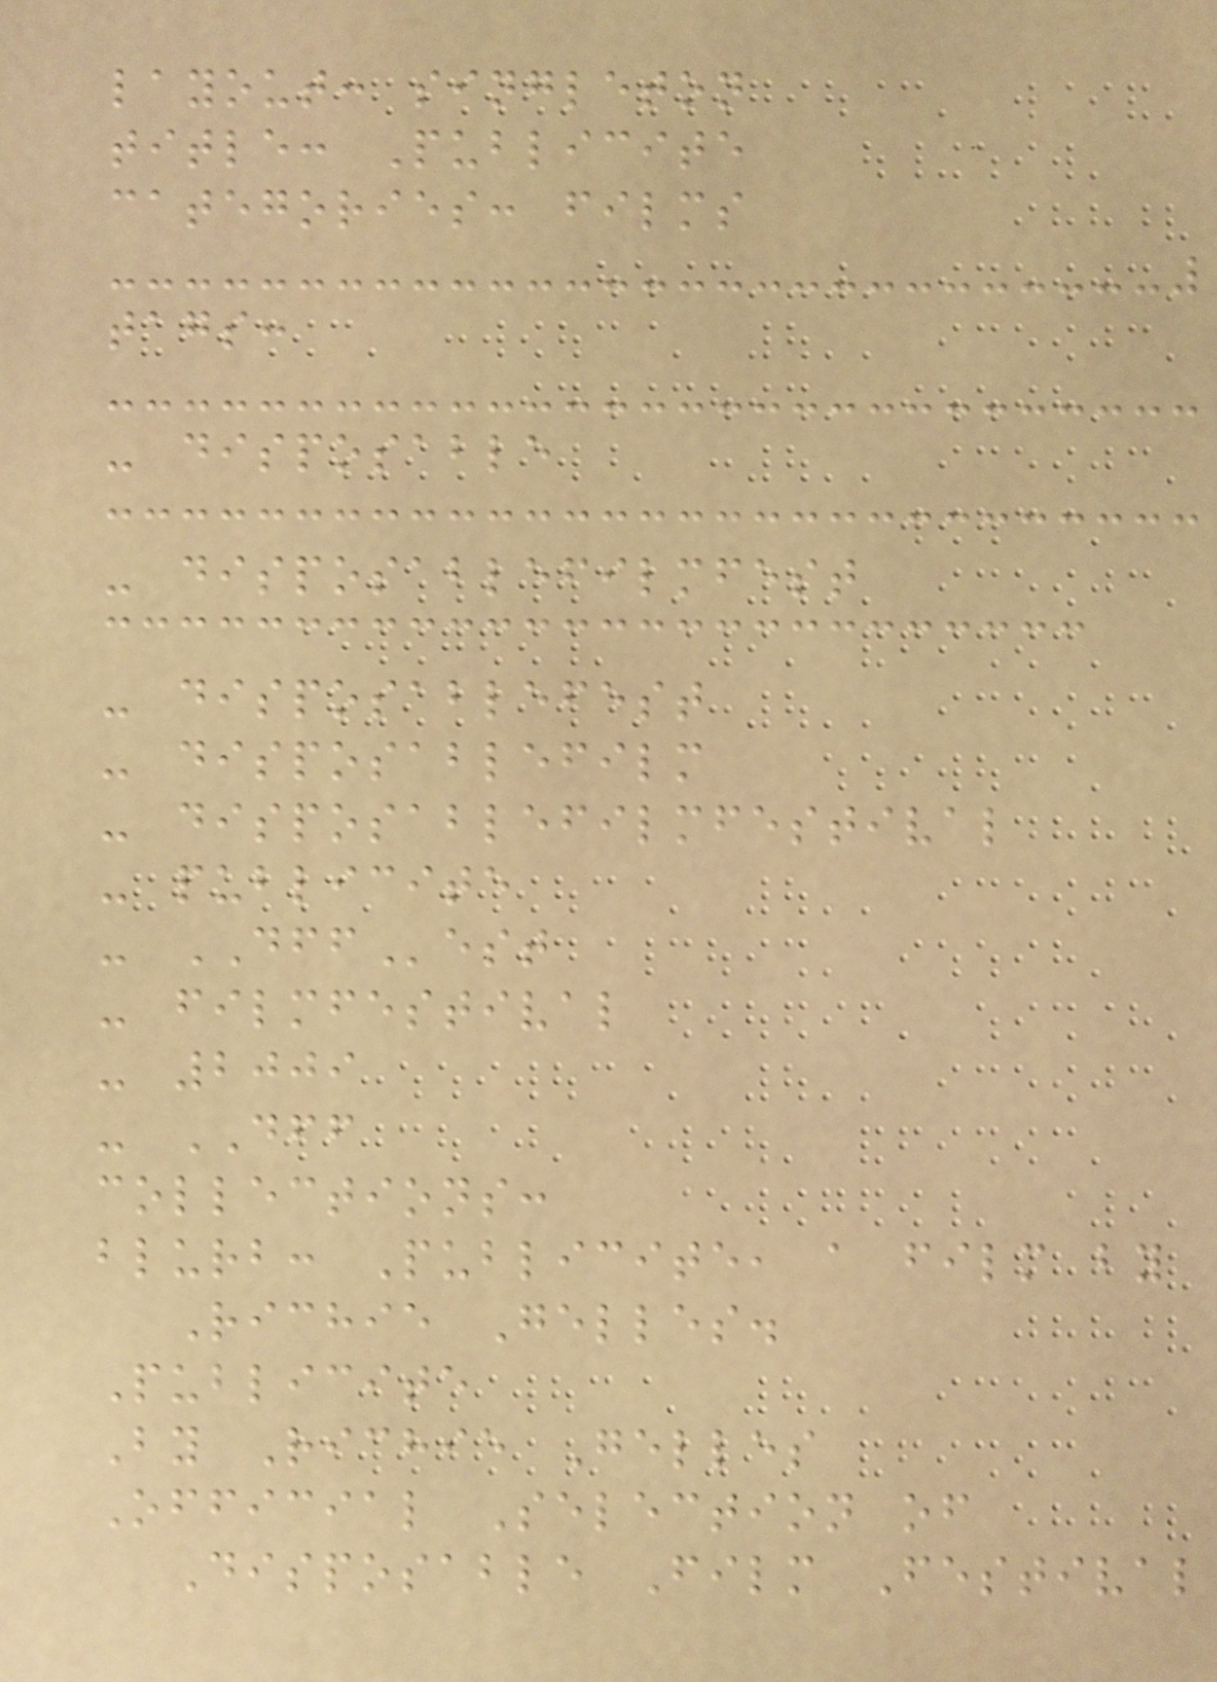layout: singleton
title: Publicite
categories: films
tags:
- disposable
- disposablefilmfest
- disposablefest
- disposablefilm
- disposablefilmfestival
- publicite
- DFFest
- filmfestival
- 2009
- DFF
collections:
blurb: Publicite, a film by
Richie Gelles.
Publicite
By Richie Gelles
Official Selection of
Disposable Film Festival
